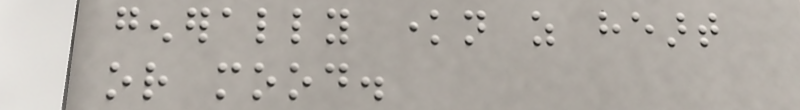generally known as heart
or mood.
